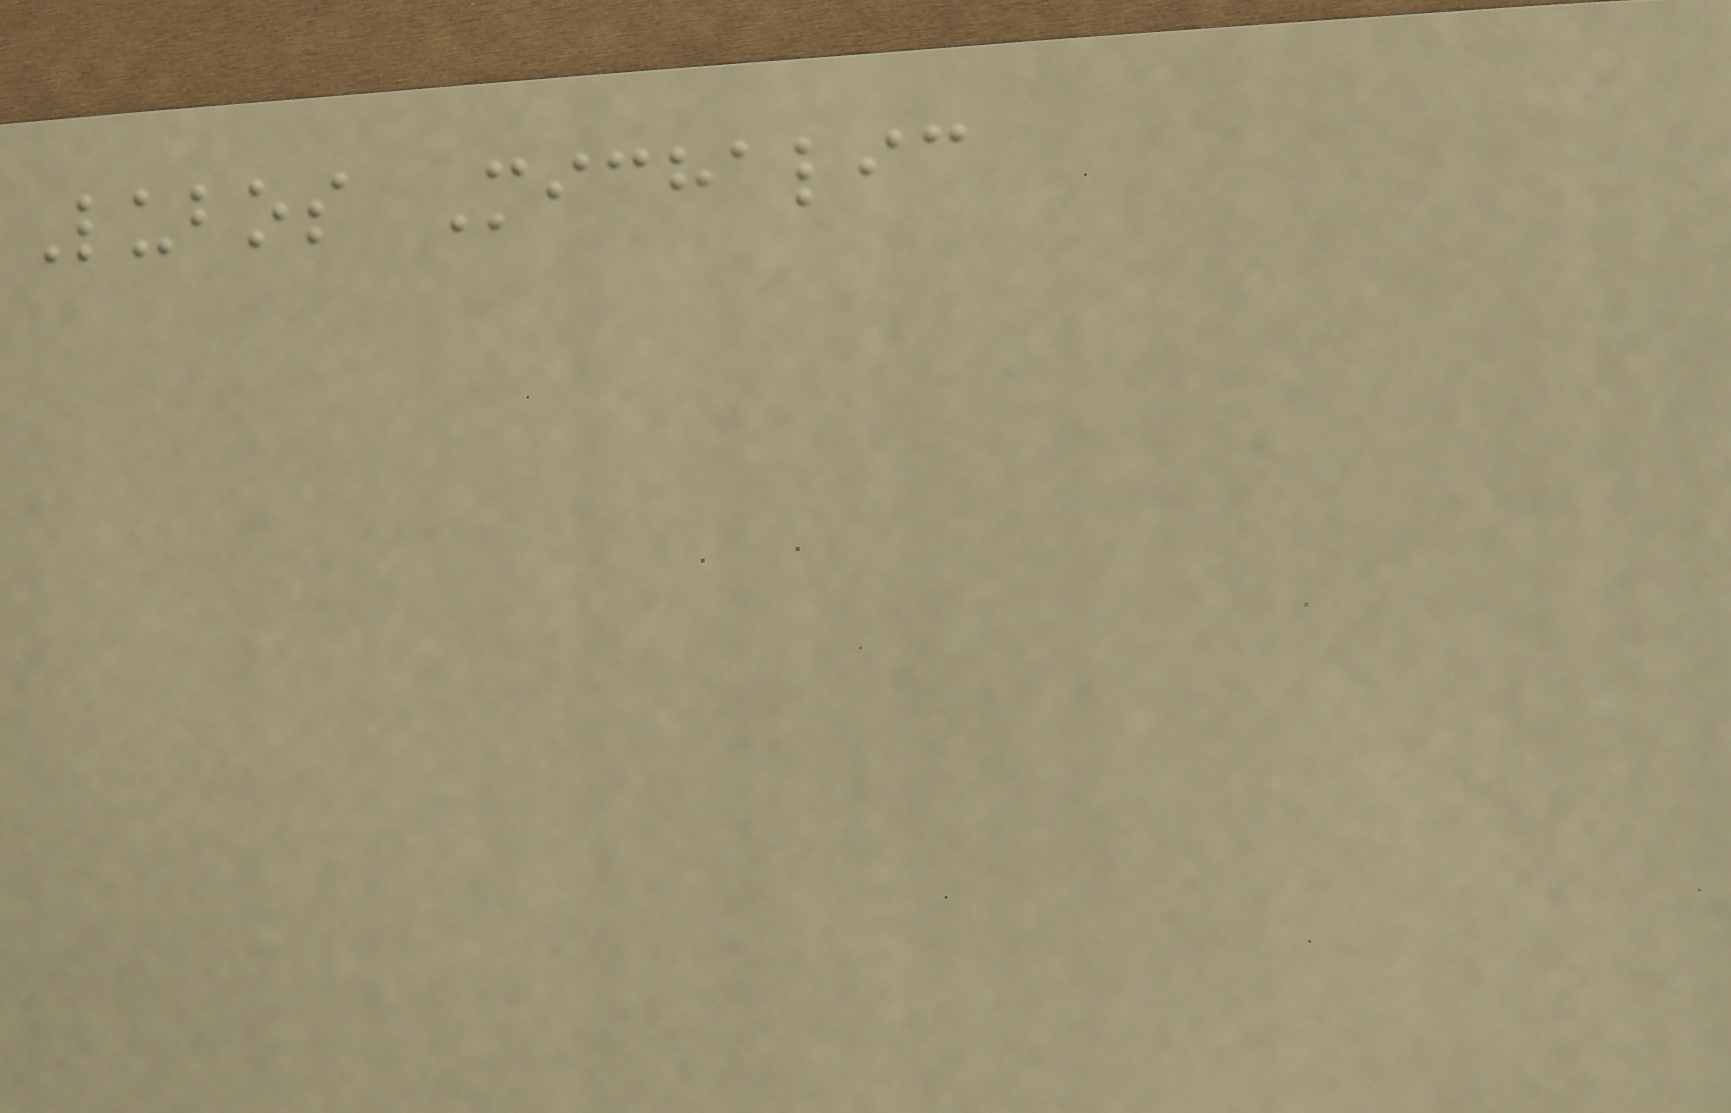Lubos Michalic
